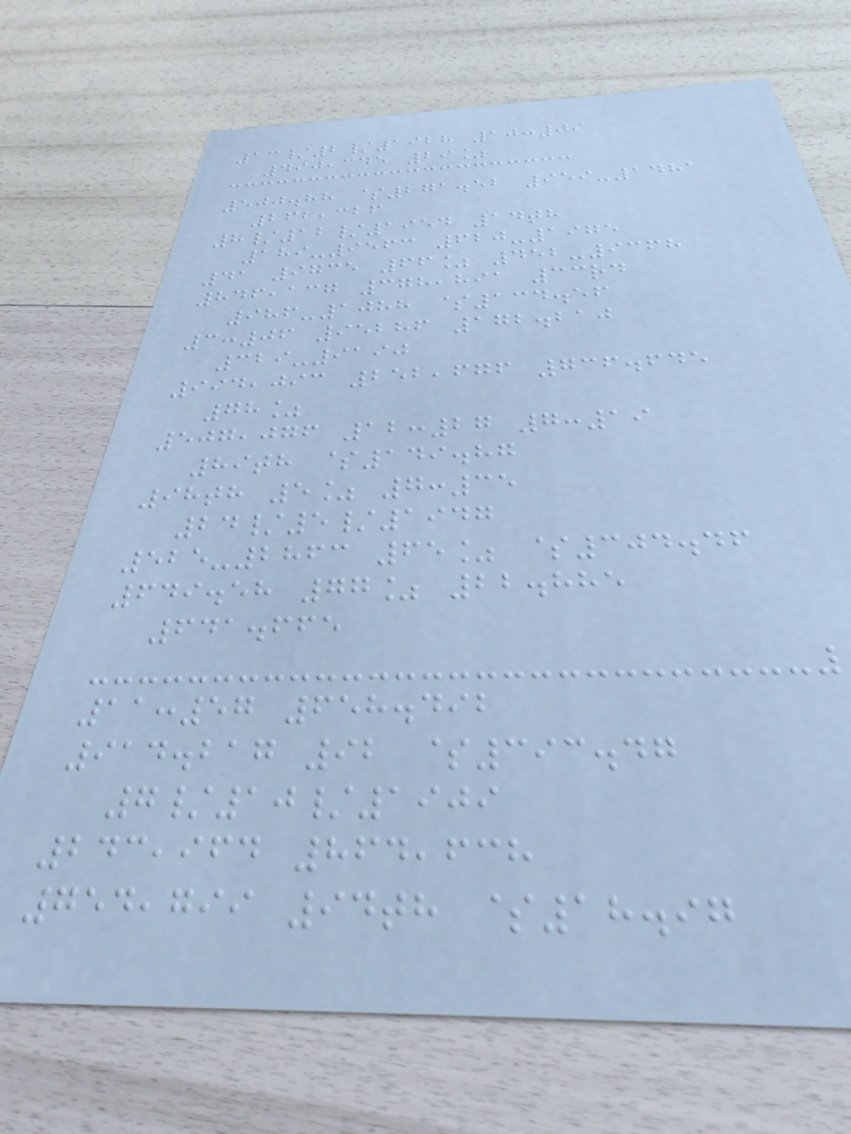13/2/1928 10:09
490,345 29%
500.88 $271.52 959-1481
262,326
8/12/1954 14th
189-9563 620-1975
41 9735 66% 452-9368
846,137 378,891 33rd
986-1088 $134.56
3:06 95286 172.210
329-9190
994,093 252,676 736.645
78%
507,076 12:27 7:19
89th $149.87
98th 5% 7:35
24/5/1947
525-2863 65% $304.46
649.58 77% 22.885
641.665
11:57 658.492
914.217 92 $393.47
7/10/1909
243,964 864,638
754,799 94th $18.97
